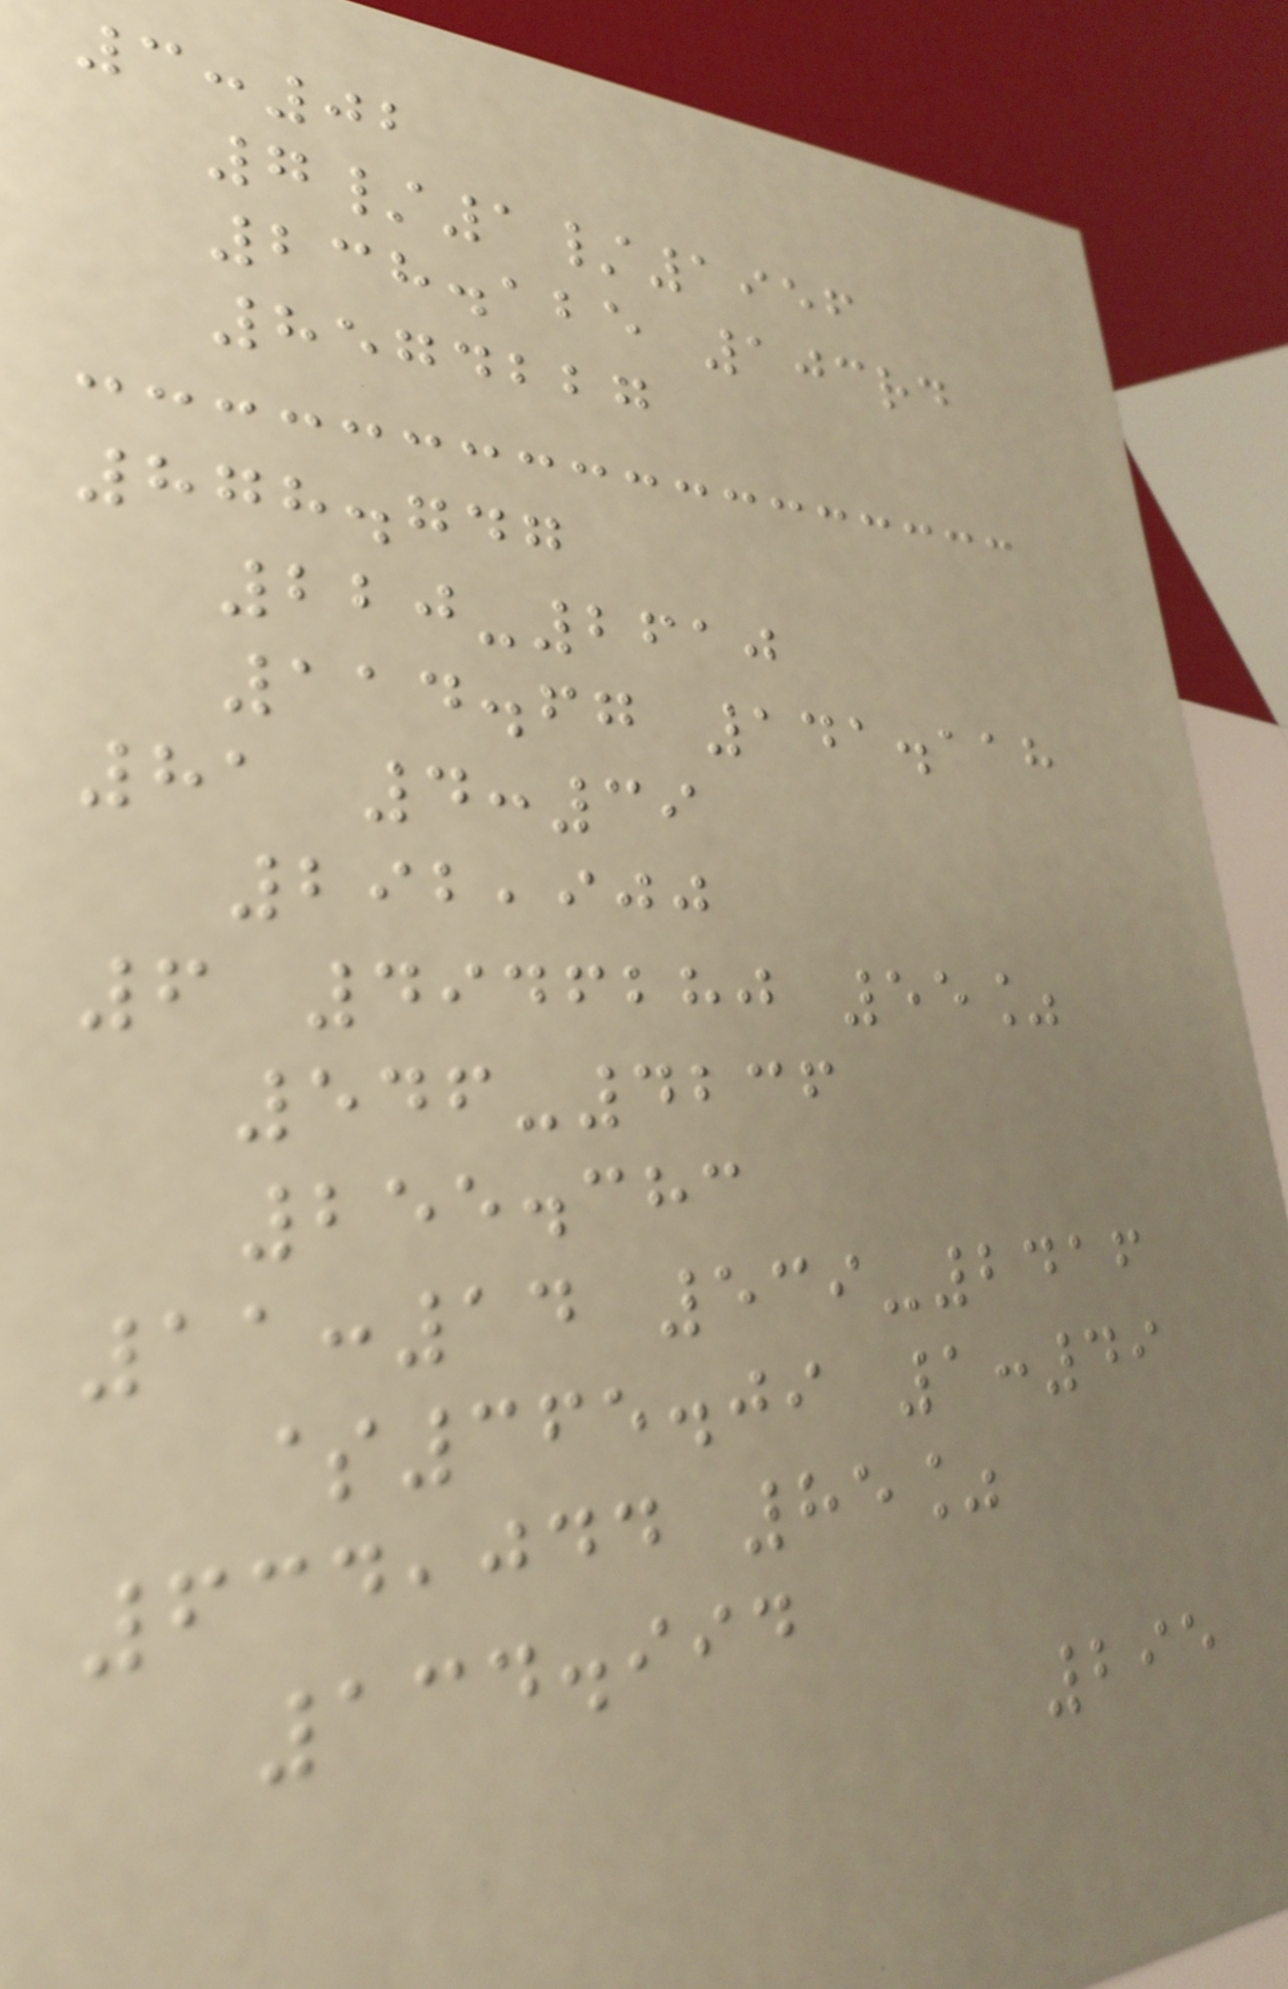3:02
7/1/1956
238.125 103rd
8574227
878.747
220-2610
114.67 141.118
81 4:39
292,900
6 4946280 55%
546-4236
255.383
11:14 539-2416
$365.09 1:49
634,044 85%
134.994
295
